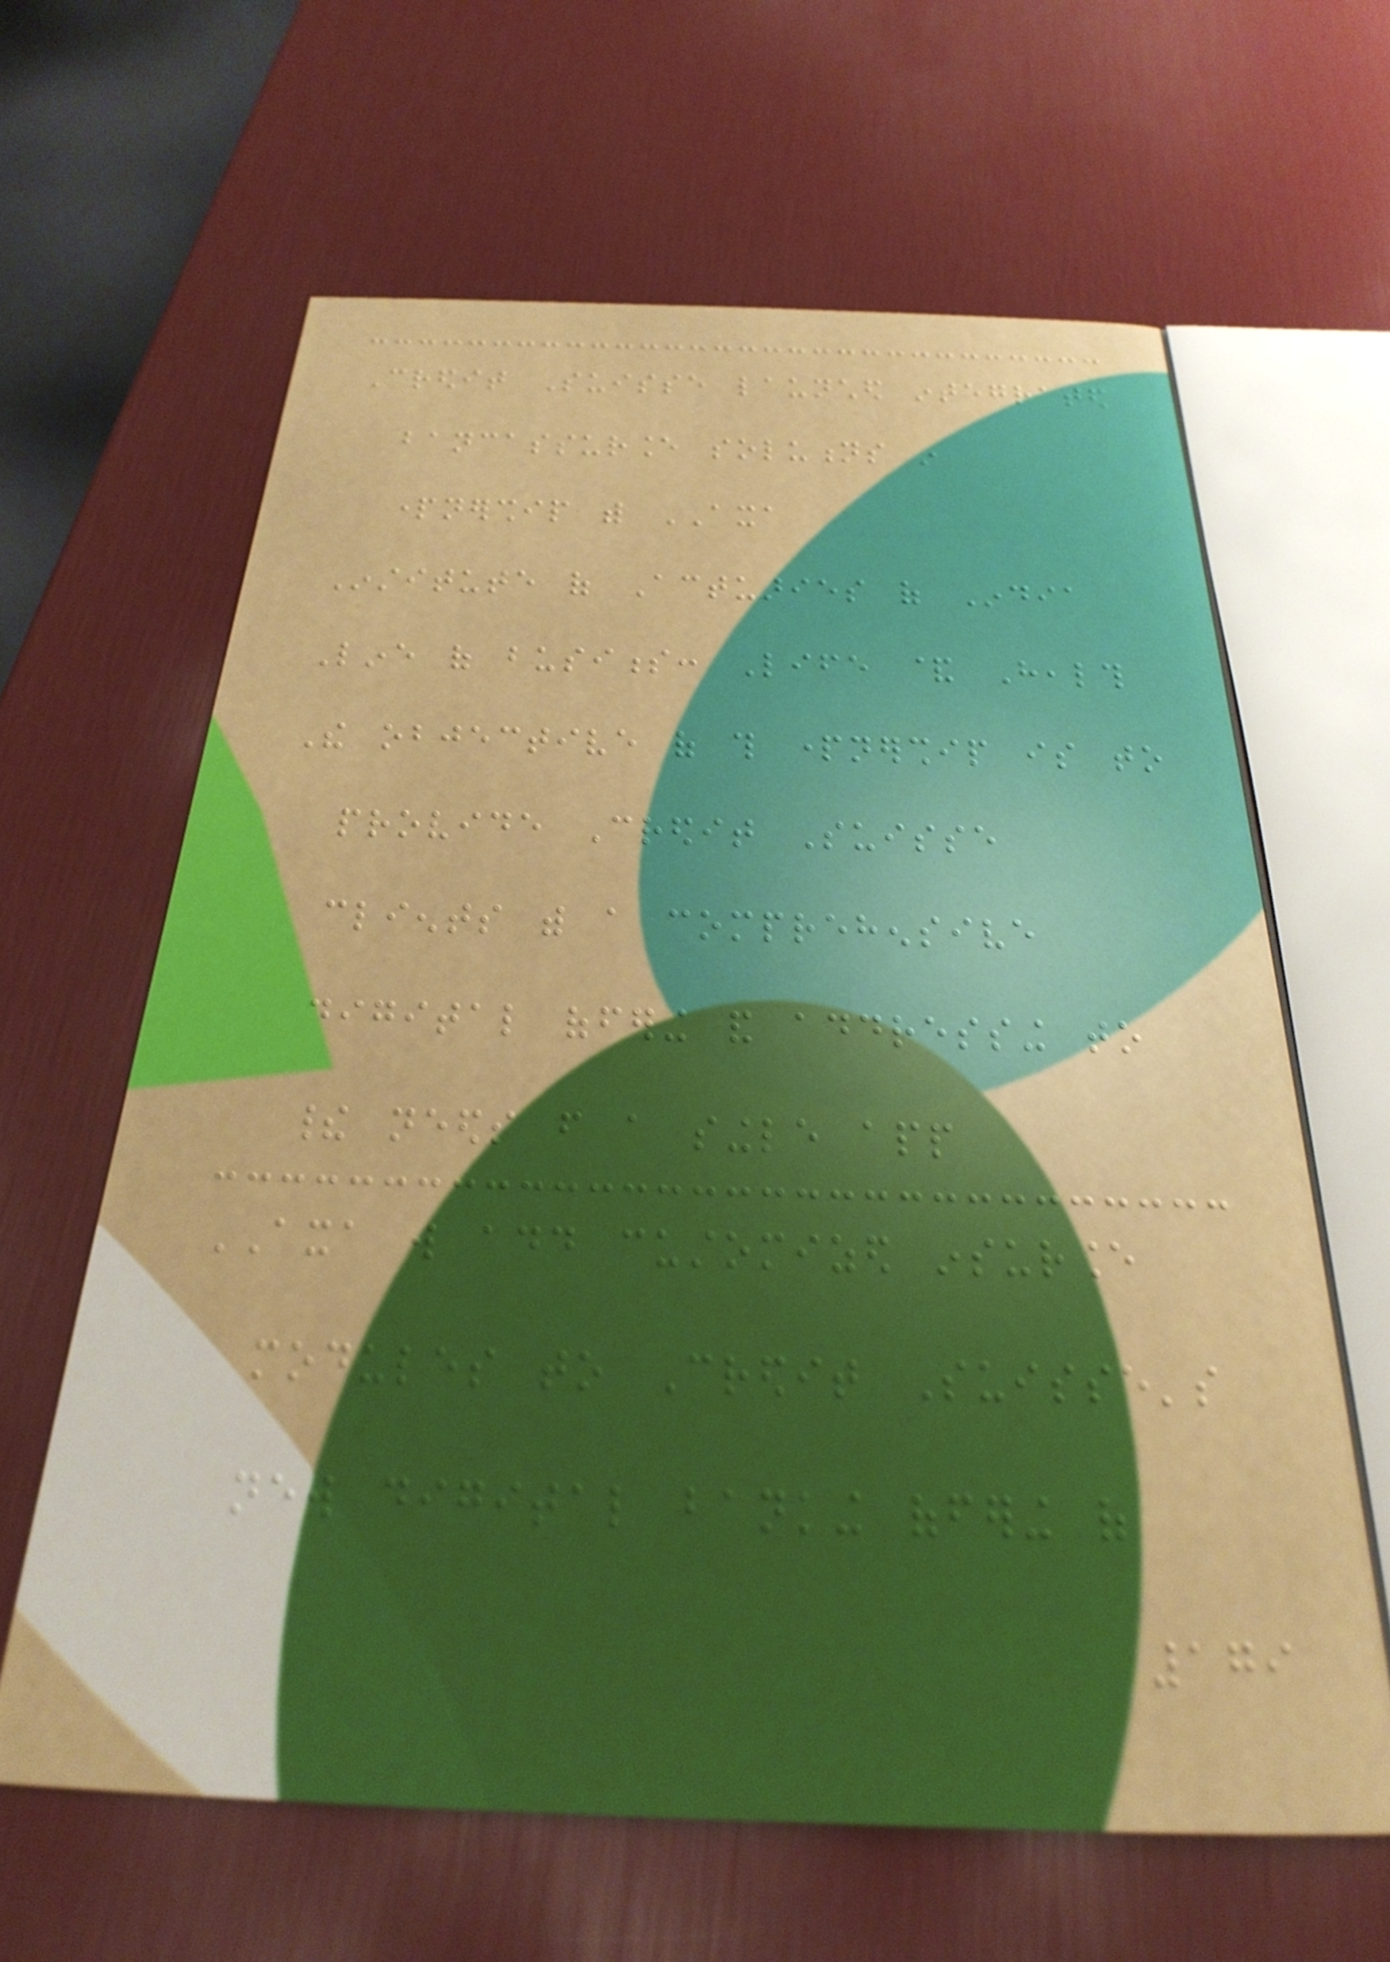Credit Suisse launched integrated
bancassurance solutions in
partnership with AXA
Institute of Actuaries of India
Line of business: Life & Health
The objective of this partnership is to
provide Credit Suisse
clients with a comprehensive
digital offering and addressing to
their needs from a single app
AXA will add customized insurance
modules to Credit Suisse's
new digital banking offering of
179
